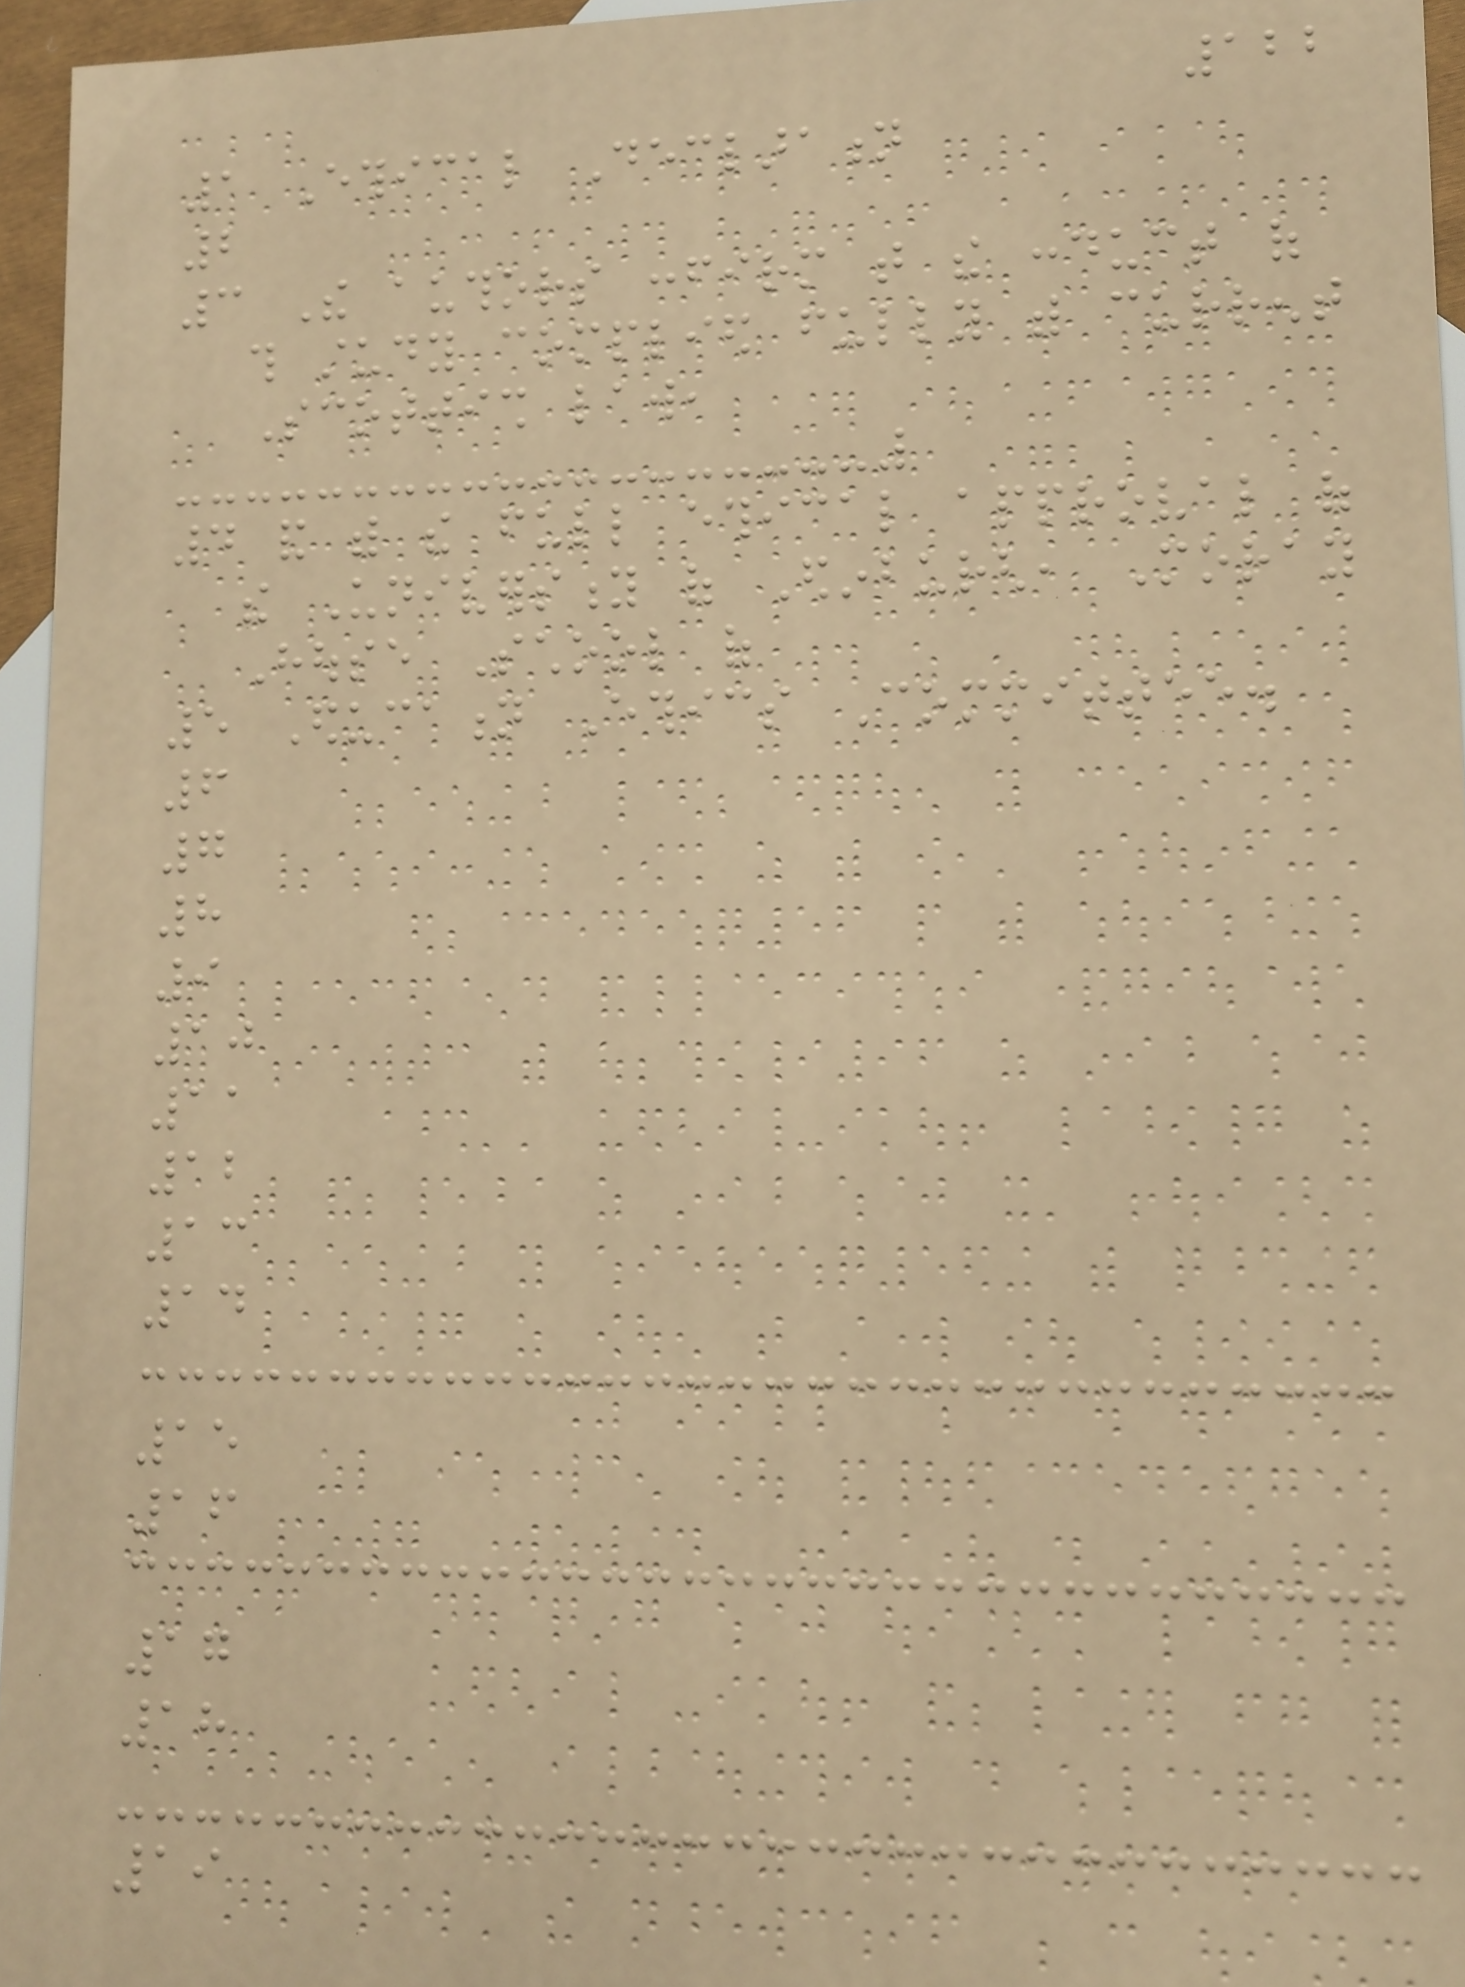122
1 Ethical Declaration
2
3 The authors confirm that the conduct of
this study complied fully with current
Scottish law,
4 and with the full ethical approval of
the University of Edinburgh, Moray
House School of
5 Education Ethics Committee.
6
7
8
9
10
11
12
13
14
15
16
17
18
19
